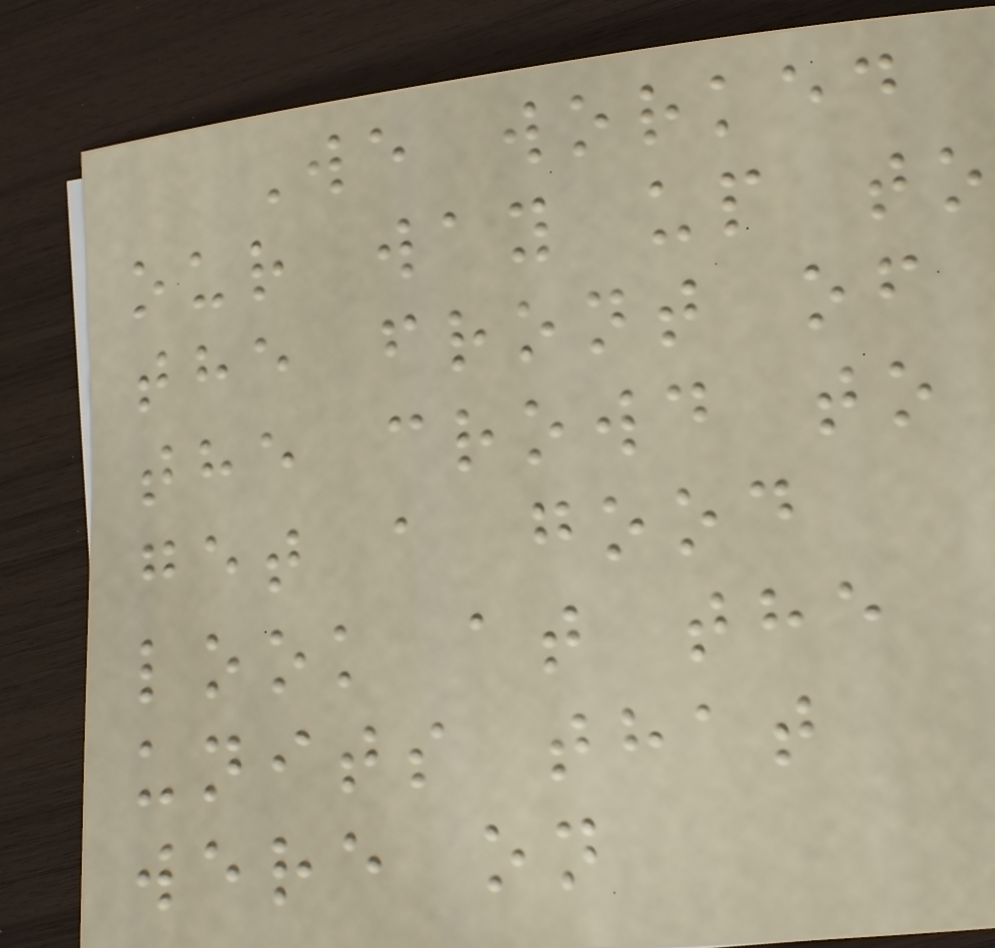We worked
our way up to
the front of
the crowd to
get a good
look at the
units that
were on
